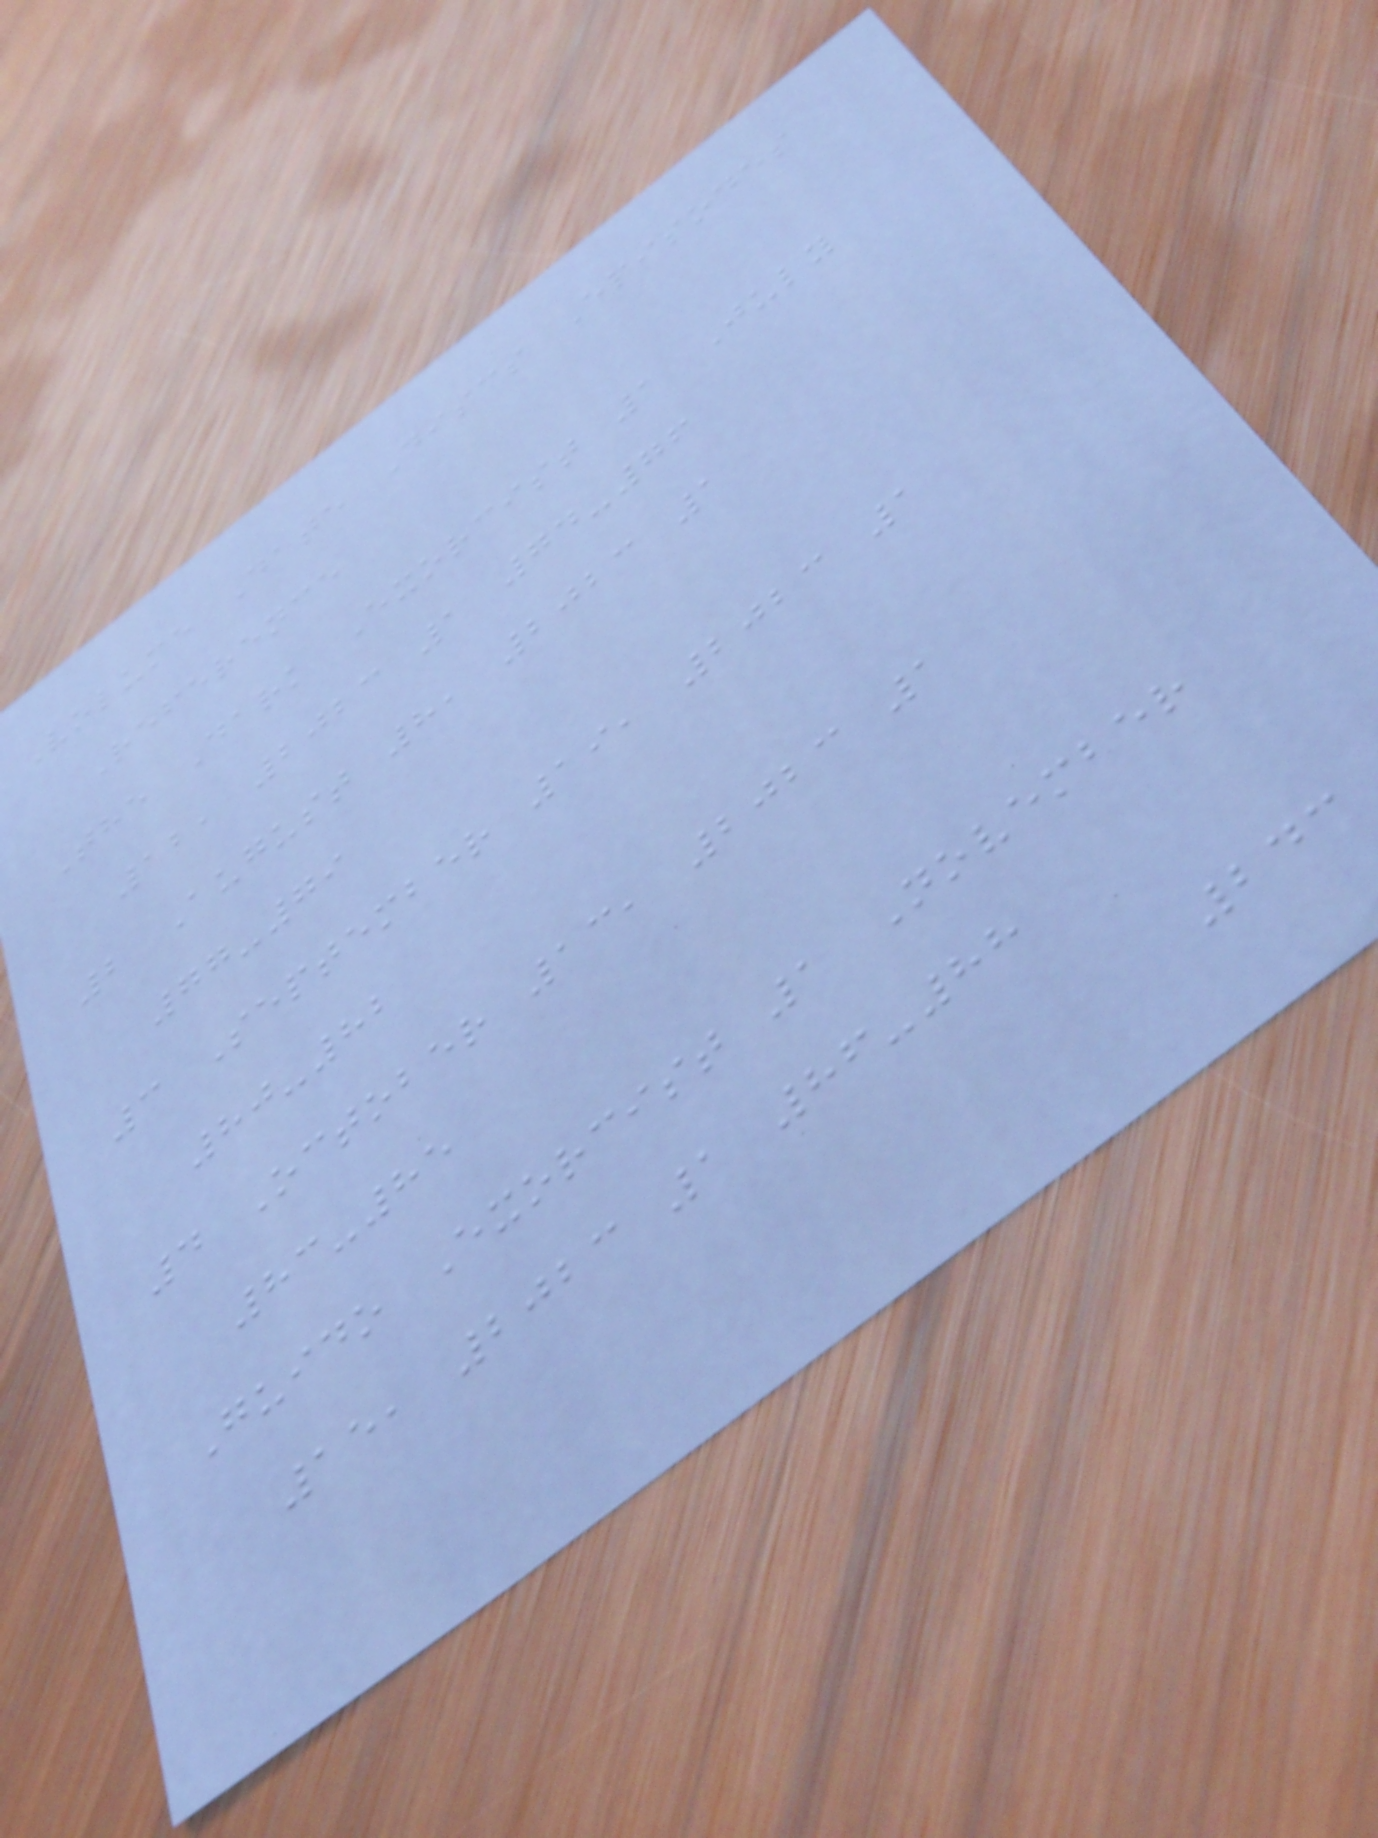Volume Date Discs Episodes
Reference
The Dark Exorcist 1 July
12, 2023 1 74-76
2 August 8, 2023 1
77-79
3 September 19, 2023 1
80-82
4 October 13, 2023 1
83-85
Guido Exorcist 1 November
15, 2023 1 86-88
243
